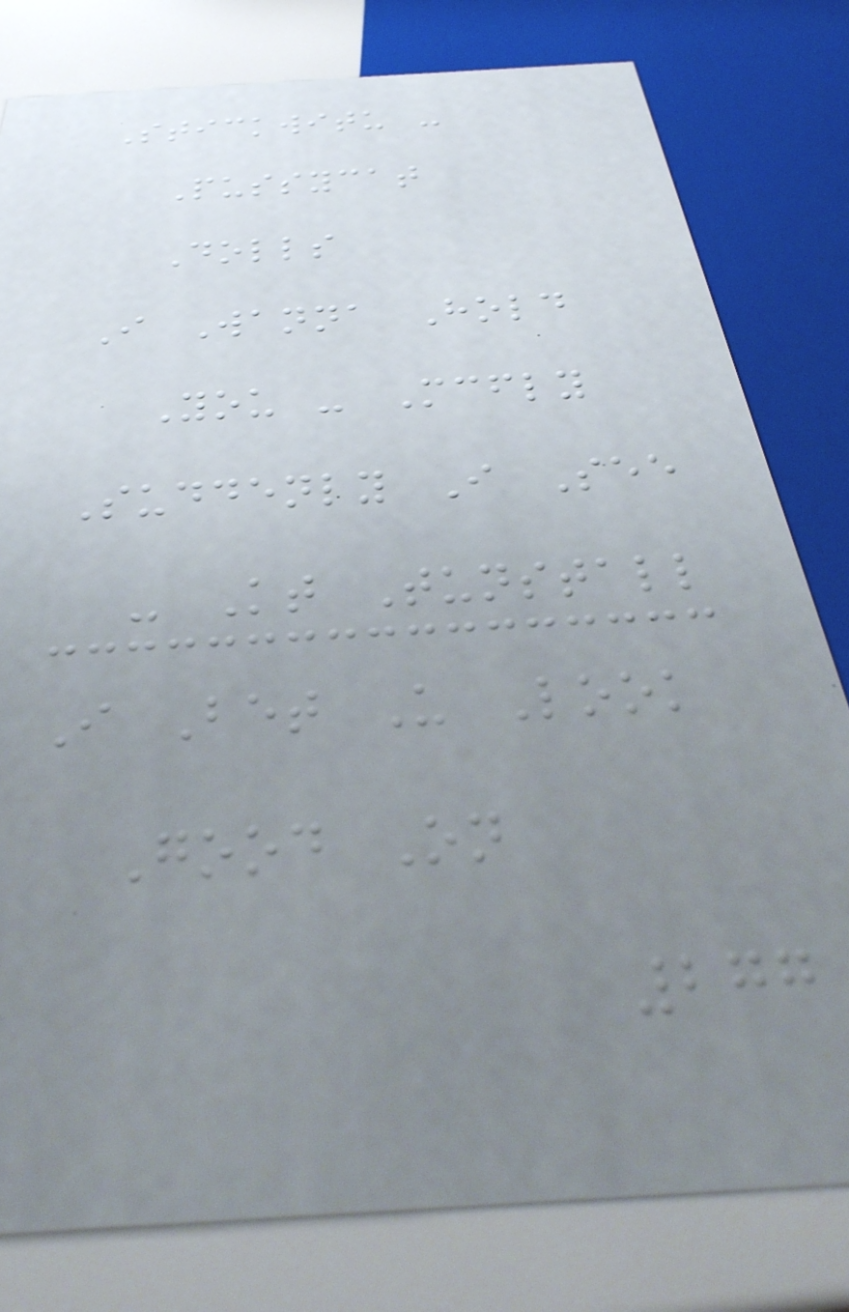Stickwitu -
Pussycat
Dolls
I Wanna Hold
You - Mcfly
Suddenly I See
- Kt Tunstall
I Bet U Look
Good On
277
